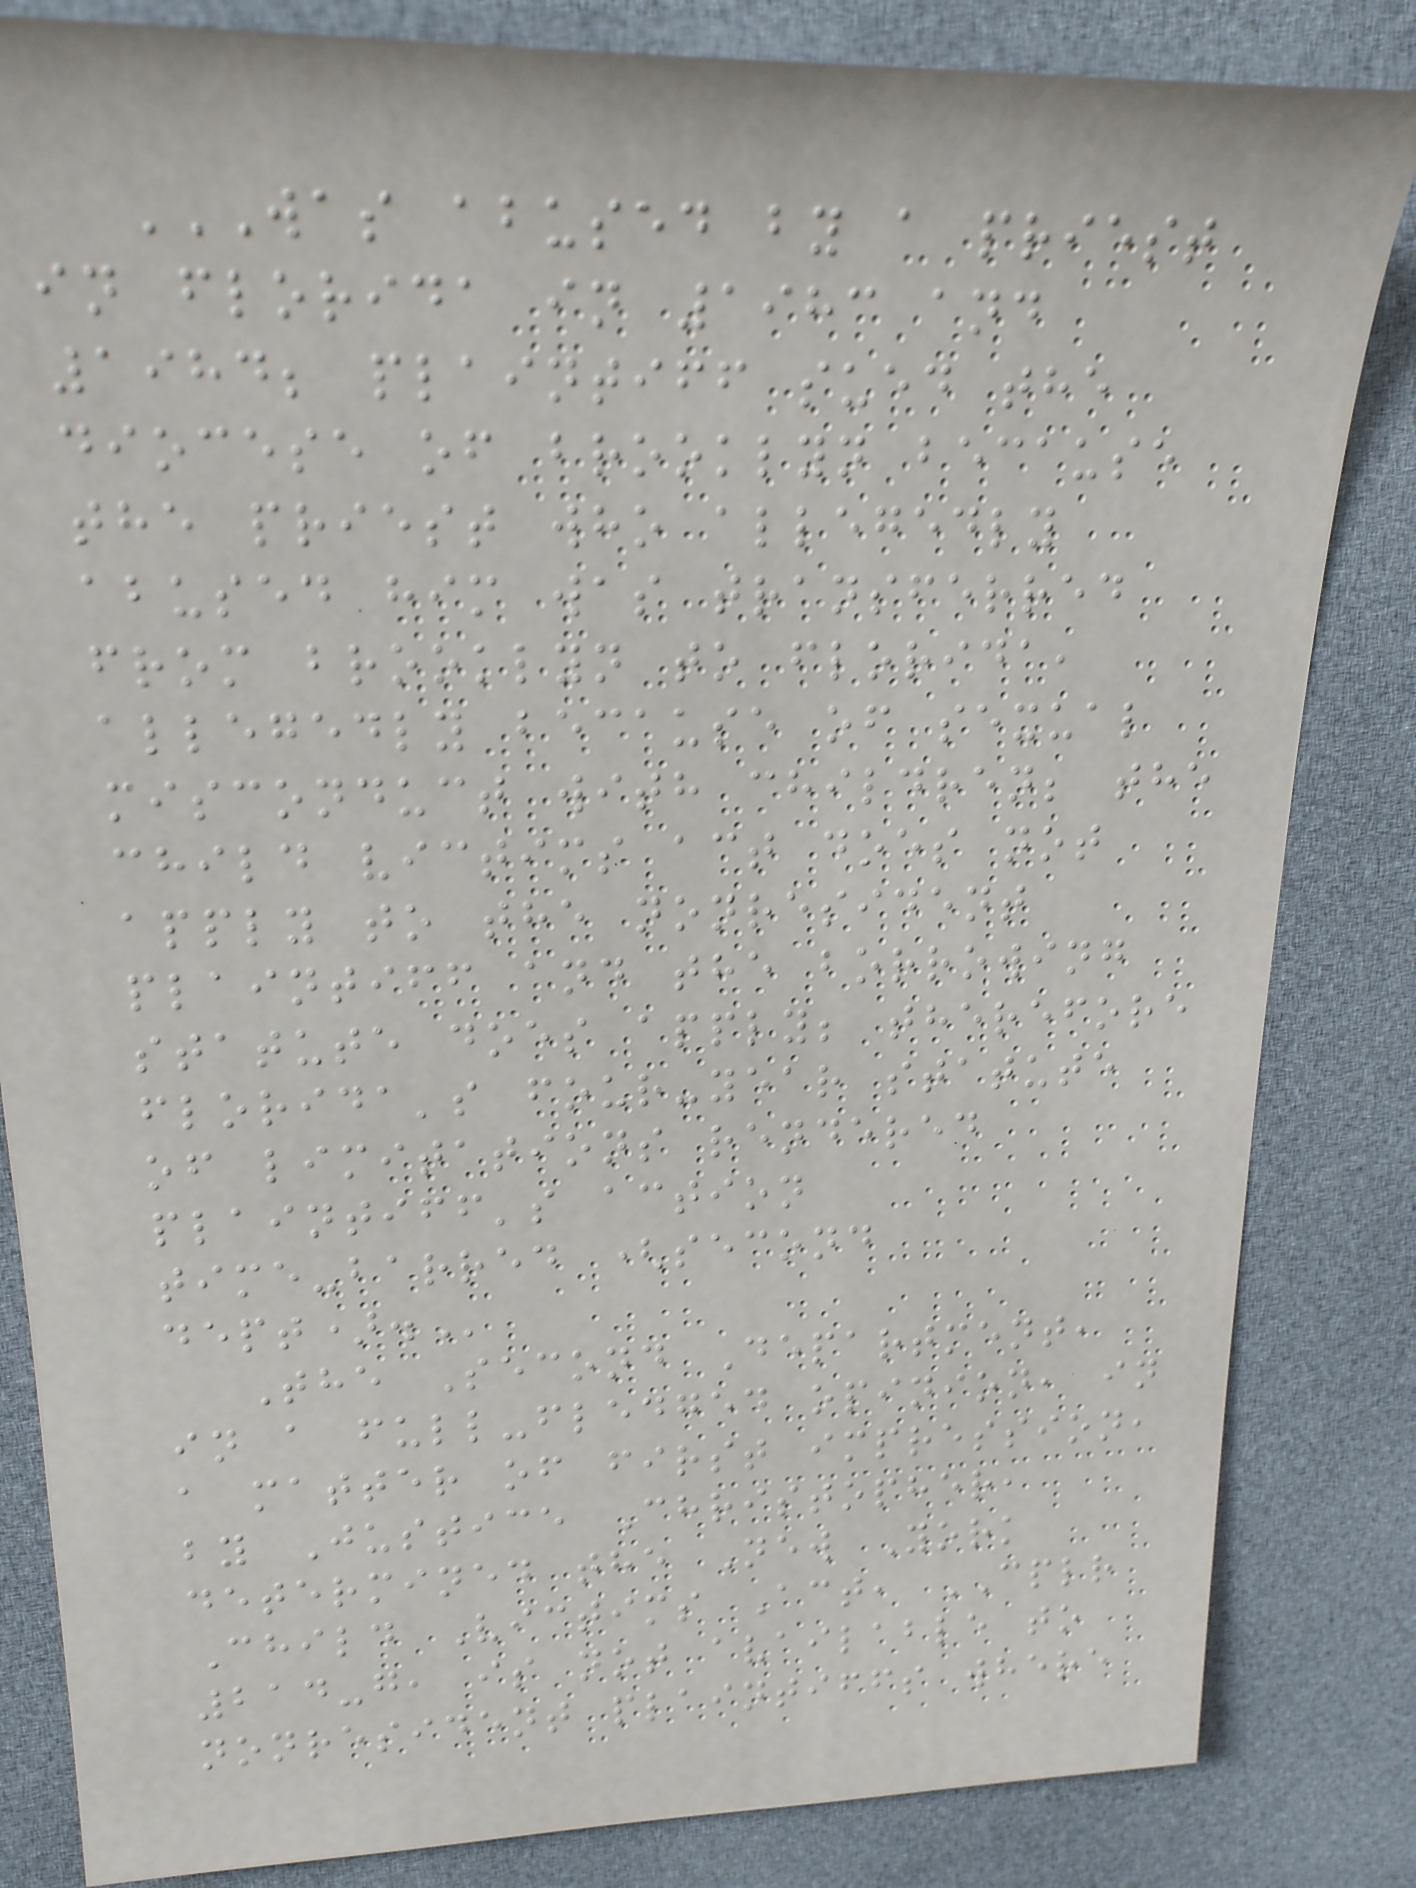WAS ABUSED BY A PRIEST
IN FLORIDA IN 1983 AND
1984; PLAINTIFF SUED THE
DIOCESE OF BROOKLYN BECAUSE
THE PRIEST WHO ALLEGEDLY
ABUSED HIM WAS TRANSFERRED
FROM BROOKLYN TO FLORIDA,
ALLEGEDLY BECAUSE OF SEXUAL
MISCONDUCT WITH CHILDREN; THE
CHILD VICTIMS ACT DOES NOT
APPLY TO THE NONRESIDENT
PLAINTIFF AND THE BORROWING
STATUTE DOES APPLY; THEREFORE
FLORIDA'S FOUR-YEAR STATUTE
OF LIMITATIONS RENDERED
PLAINTIFF'S ACTION
TIME-BARRED (SECOND
DEPT).
The Second Department,
in a full-fledged opinion, in
a matter of first impression,
by Justice Christopher,
determined the New York
Child Victims Act, CPLR
214-g, is not available to
nonresident plaintiffs where
